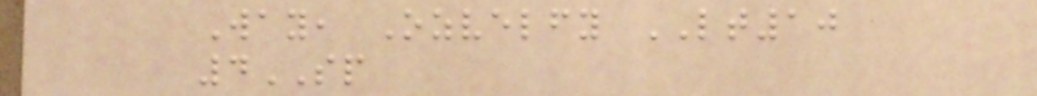Way, Ozvelfy LT10
4SP
